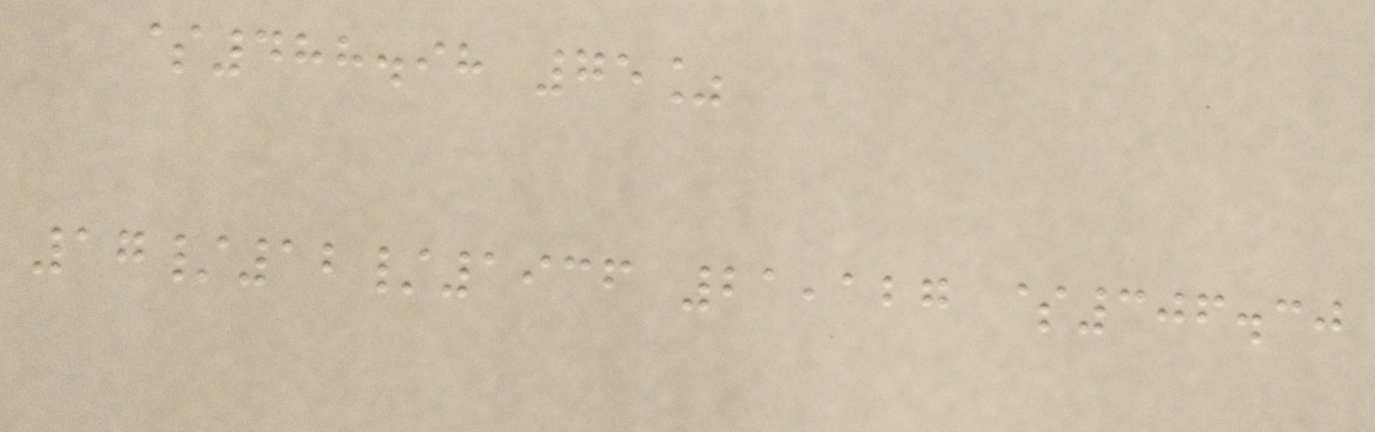$488.98 75%
17/12/1936 21,127 $306.30
